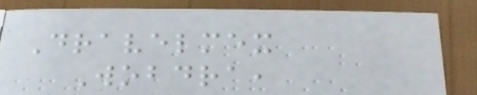Dravelmex
Wobdra,
